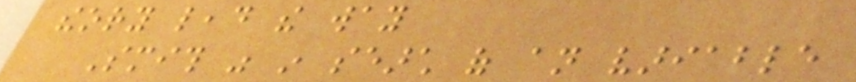theory lead the way
Smith was in search of an variable
